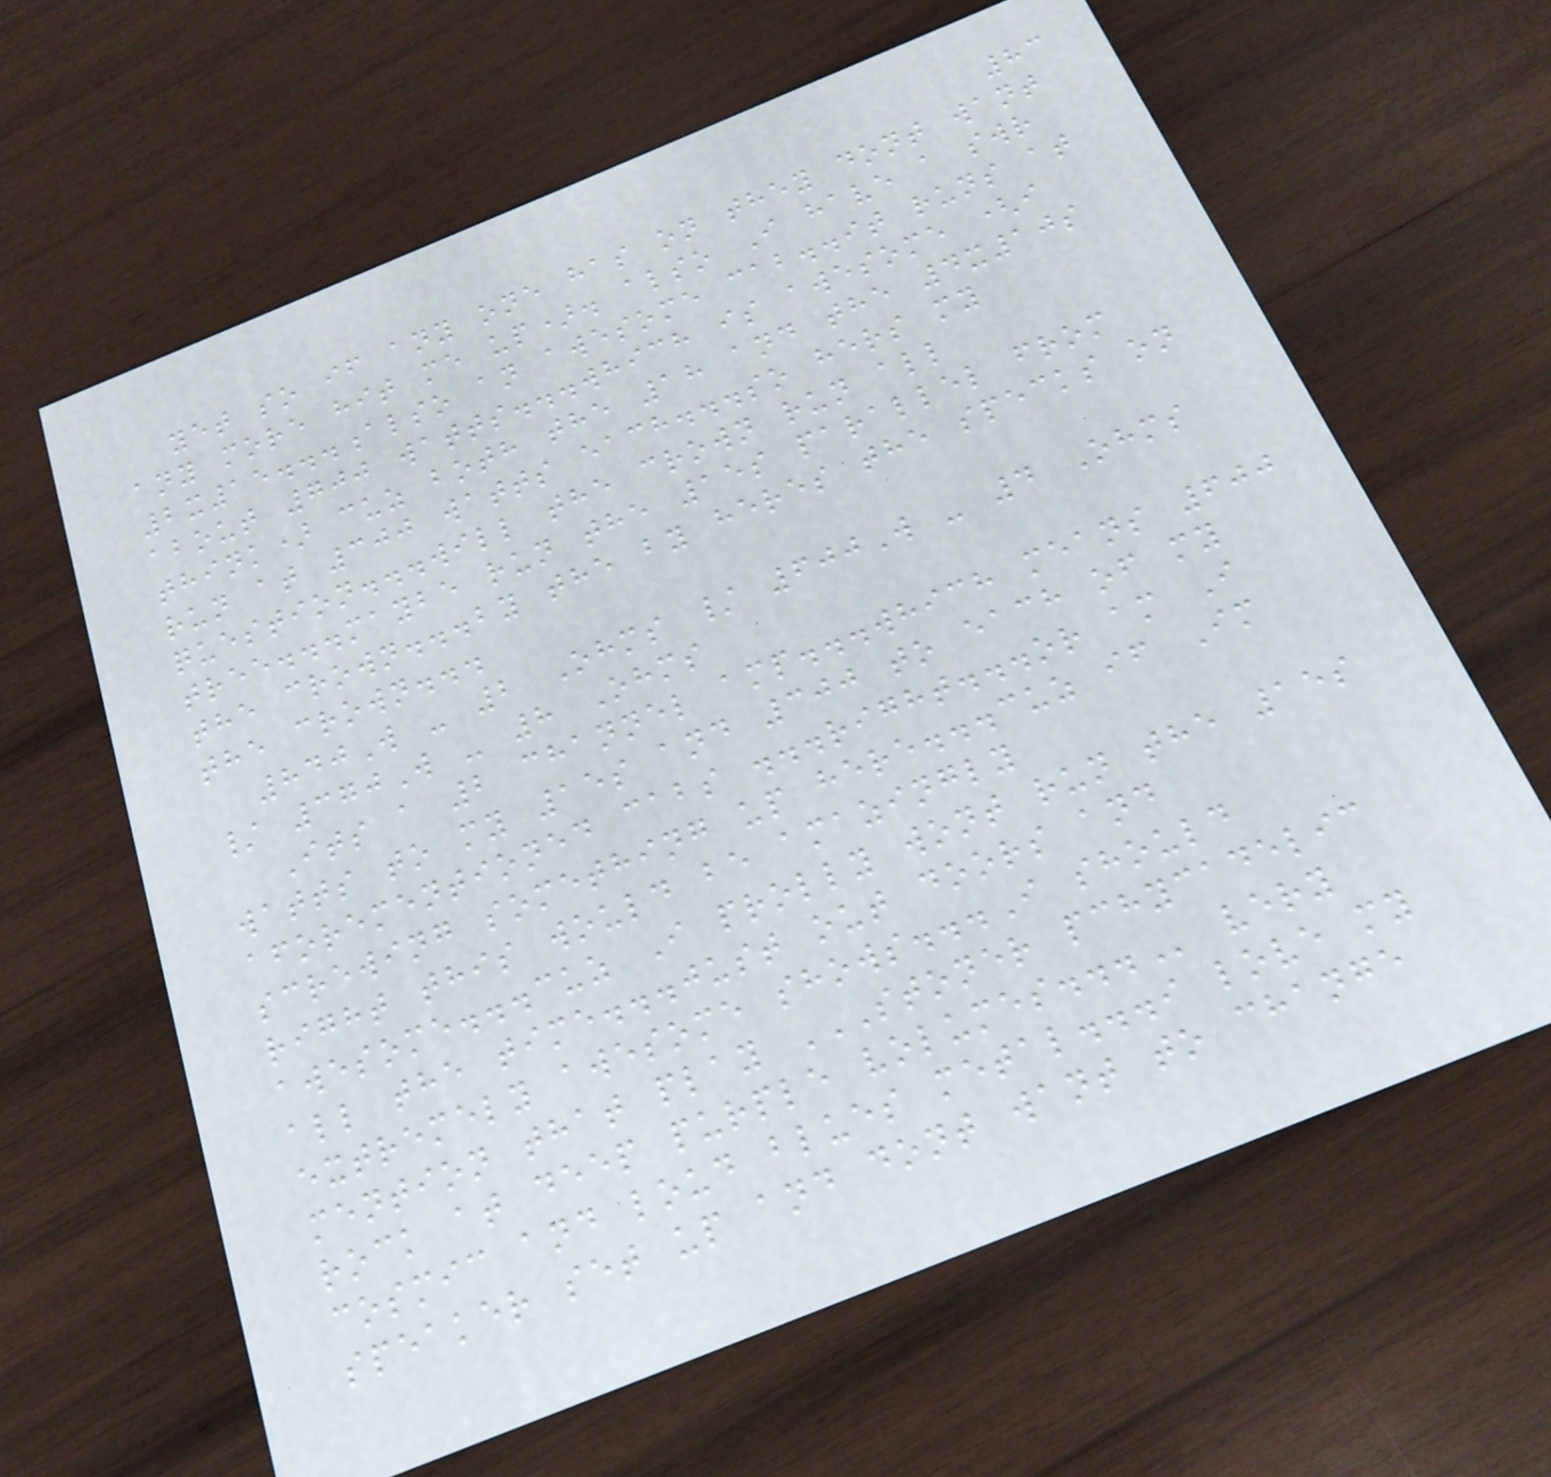83
yet so if any one has on they dont want
any more hit me up). also I have a swr
2x15...also an awesome cab..it runs at
about 700 watts...which is awesome (i
think) cuz both the 18 and the 4x10s
run at 300 watts each...so hers my
question...will the crown run all
tree...maybe run the 15s parallel from
the crown...by the by heres the specks on
the crown...
840W - 2 Ohms / 600W - 4 Ohms
/ 370W - 8 Ohms
Its a 2 channel amp...which means 600
watts to my 15s and 300 to each of my
aforementioned cabs ...right...or am I
screwing something up here...cuz if Im
right this would be amazingly
awesome...cuz I prolly wont run the 15s
all the time...just out doors and
extremely awesome shows...I should
mention that play STONER PCHYCADELIC
ROCK AT DEEP PURPLE VOLUMES... very
cosmic and loud blues metal...i love my
speaker set up and dont want to change
